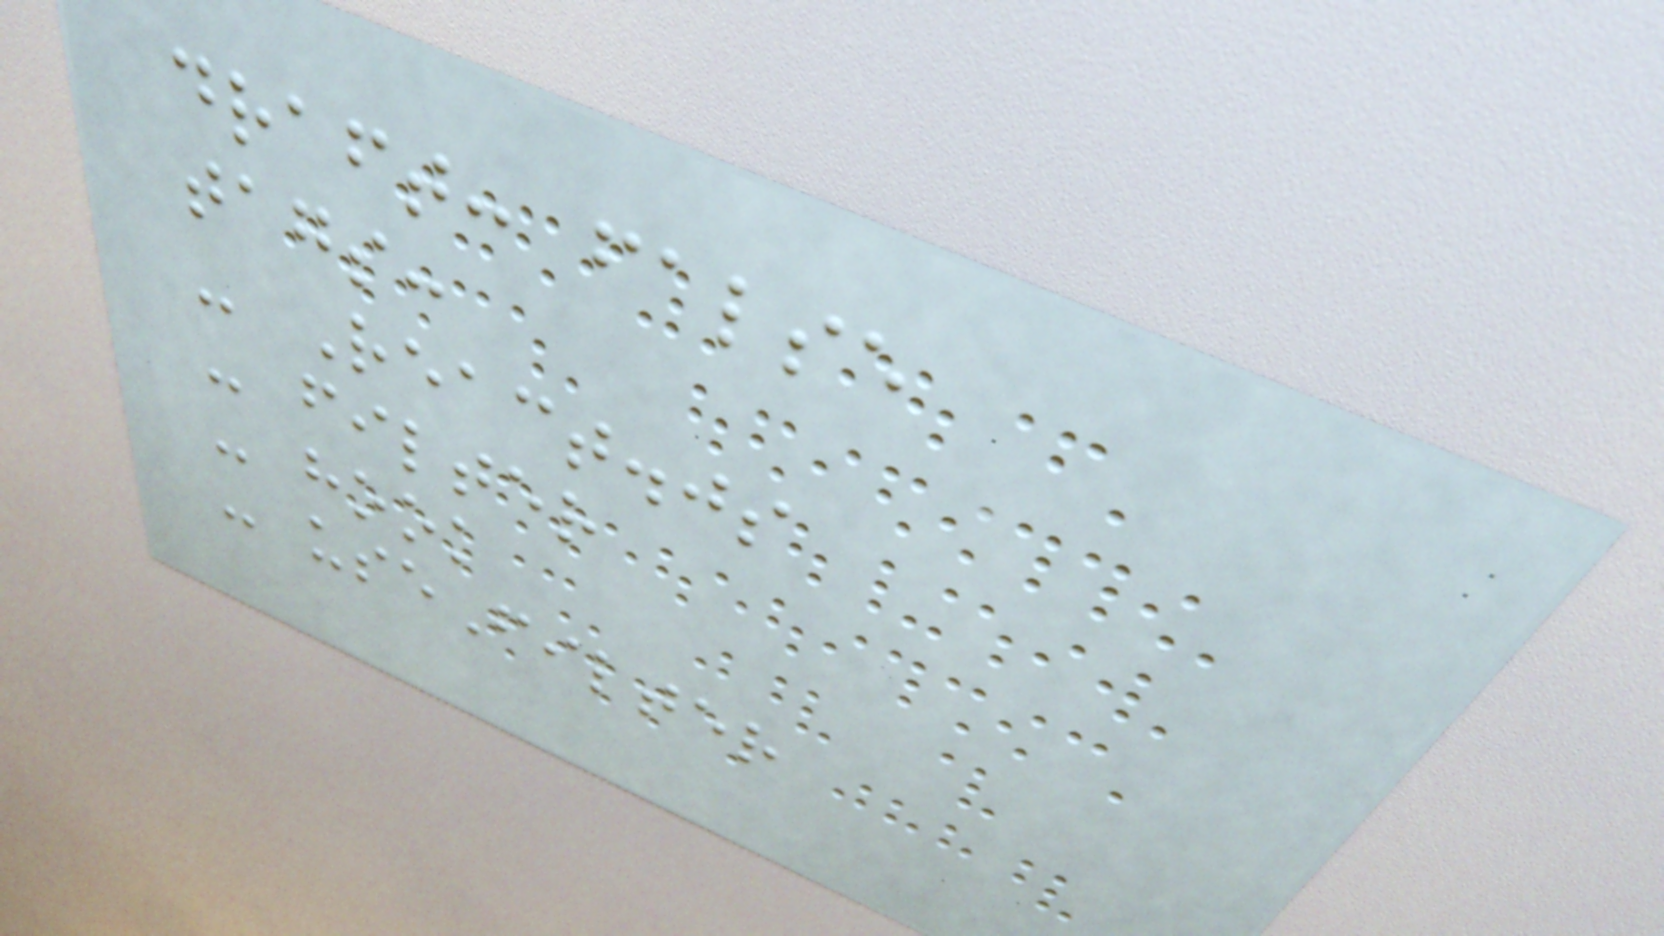draft: false
tags:
- React.js
- filter
- hook
- useFilter
